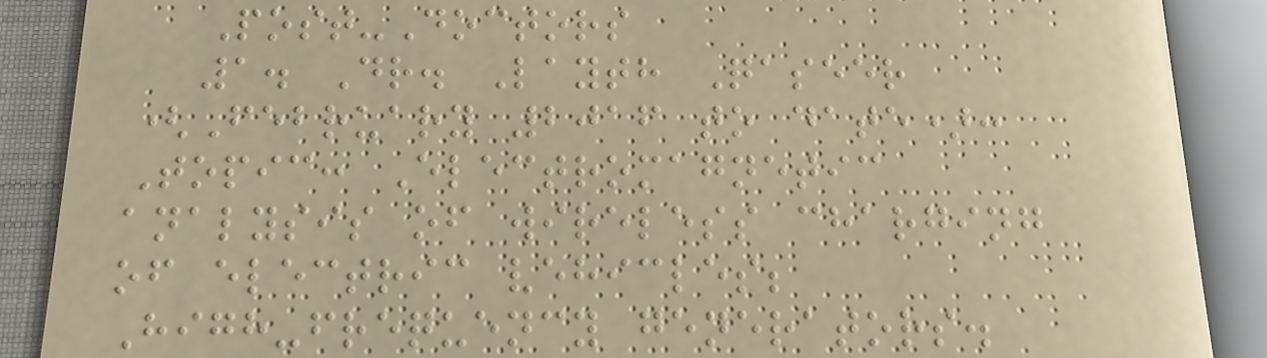Post-Doctors
1. Dr. Layth Qaseer
(February 2016 to date):
Topic: Electromagnetic
analysis of wireless charging
of electric vehicles;
High-frequency generators.
